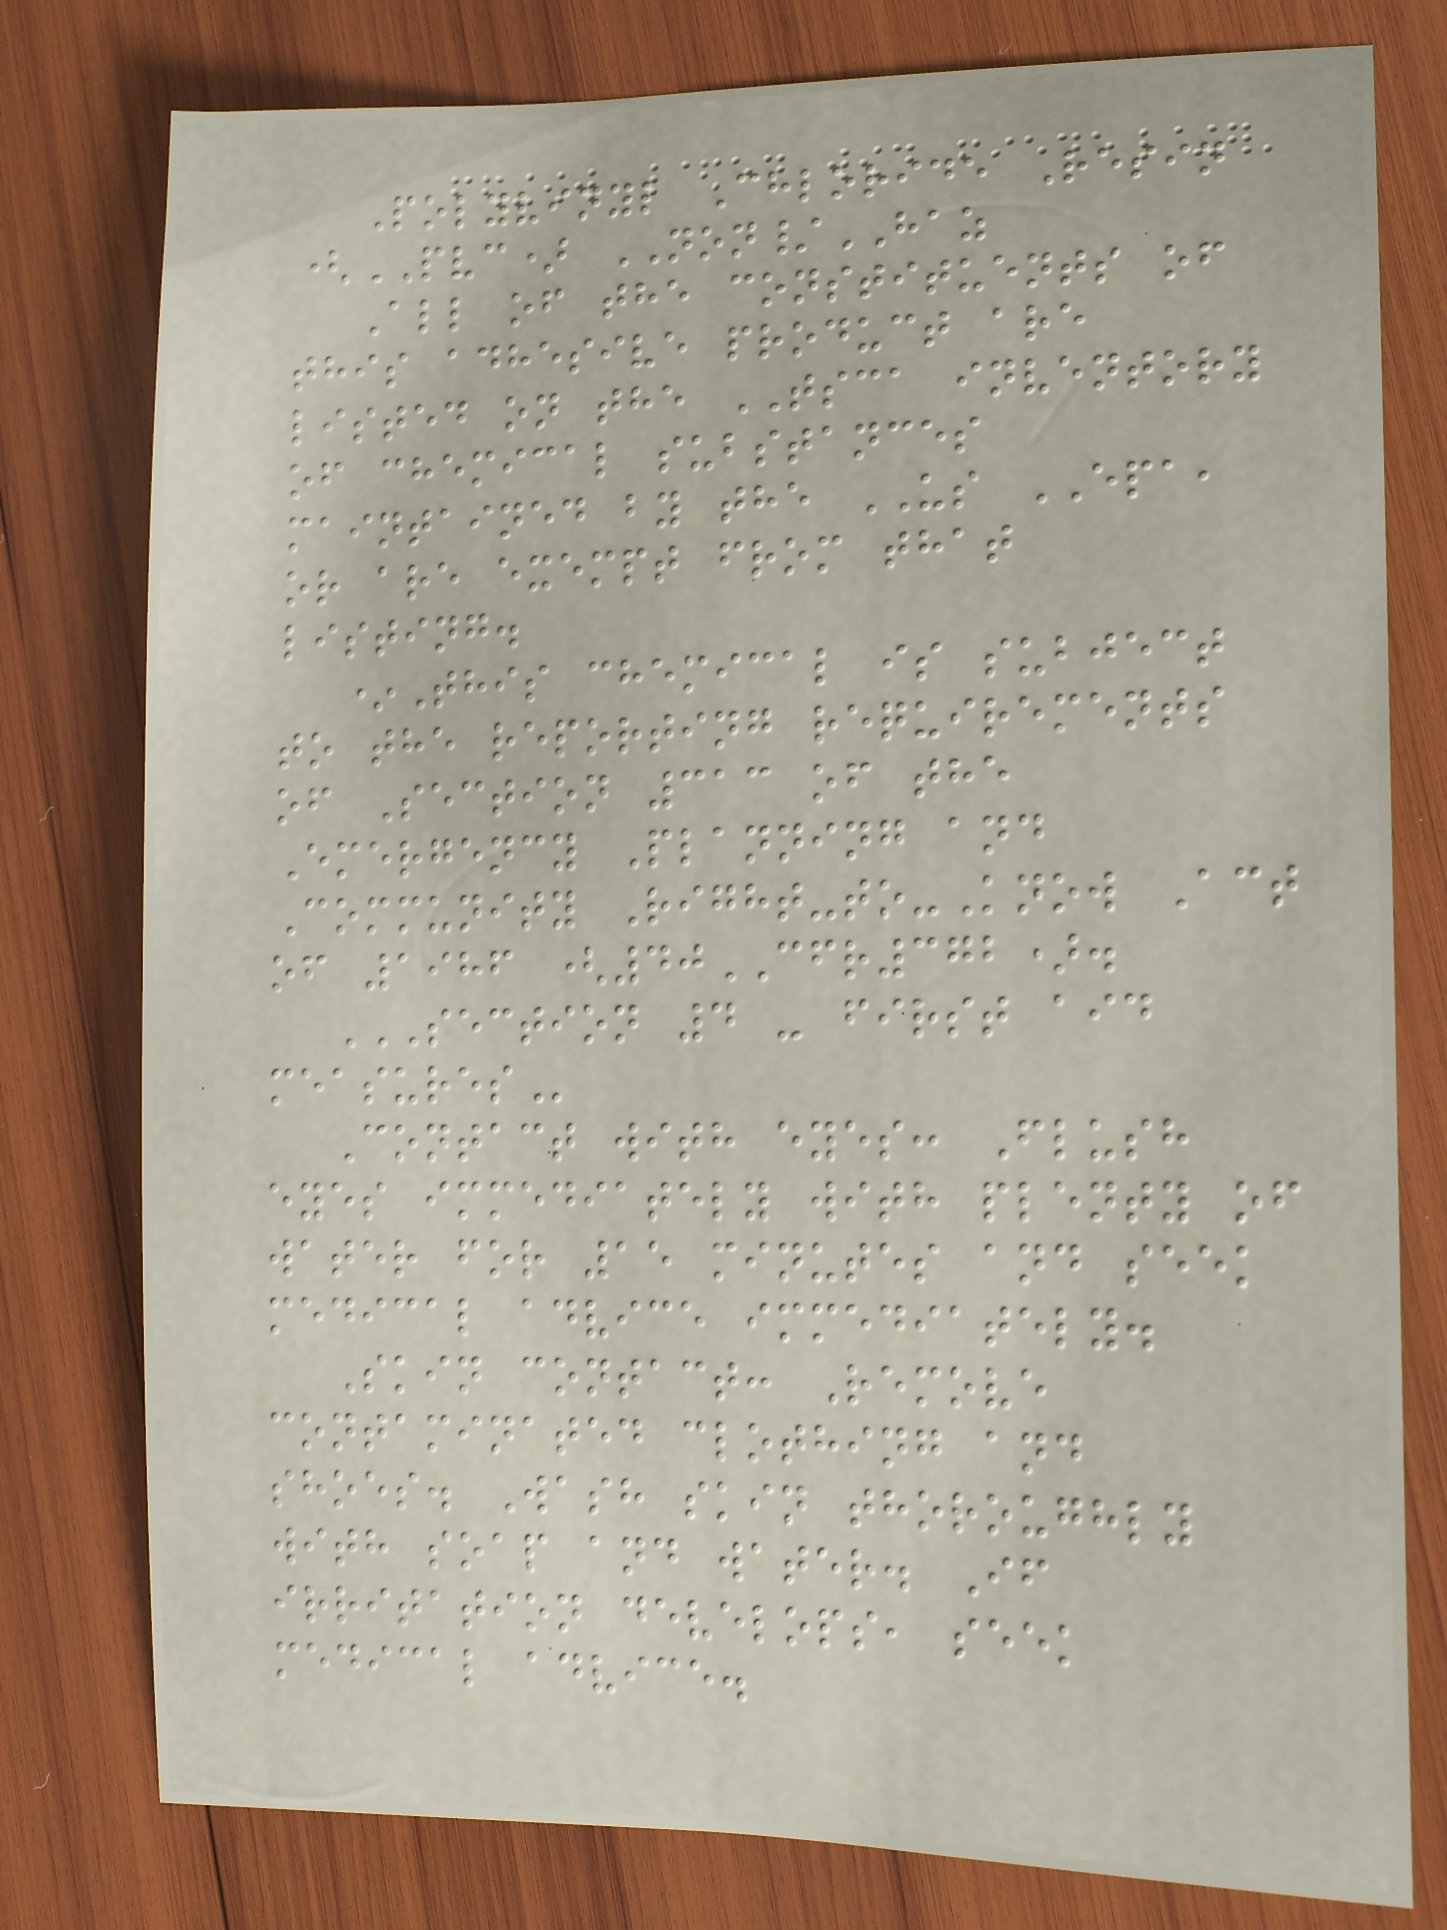Polyvinyl Chloride Resin
(PVC) NON/HAZ
All of the constituents of
this adhesive product are
listed on the TSCA inventory
of chemical substances
maintained by the US EPA,
or are exempt from that
listing.
*This chemical is subject
to the reporting requirements
of Section 313 of the
Emergency Planning and
Community Right-to-Know Act
of 1986 (40CFR372).
SECTION 4 - FIRST AID
MEASURES
Contact with eyes: Flush
eyes immediately with plenty of
water for 15 minutes and seek
medical advice immediately.
Skin contact: Remove
contaminated clothing and
shoes. Wash skin thoroughly
with soap and water. If
irritation develops, seek
medical advice.
